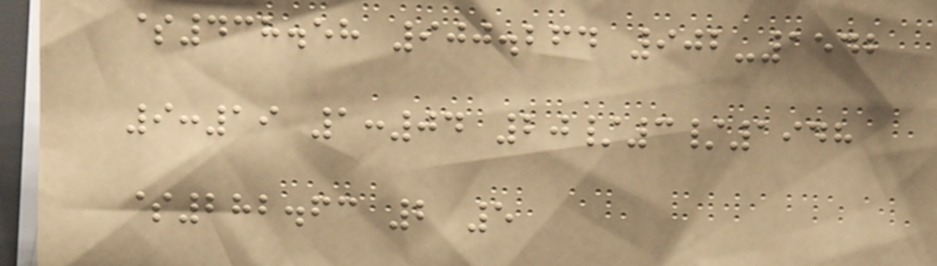$438.58 900.264 902-1542
9:19 1:04 20/3/1948
$282.63 2 5
